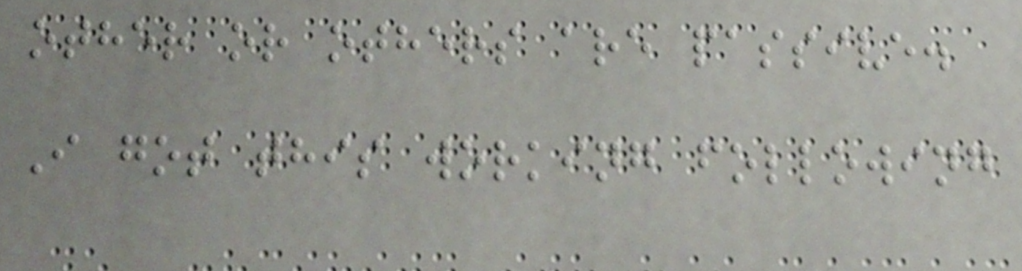other or others are passive.
I got this working following
